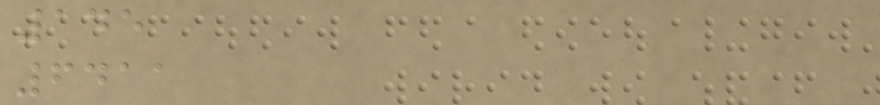145
6411
